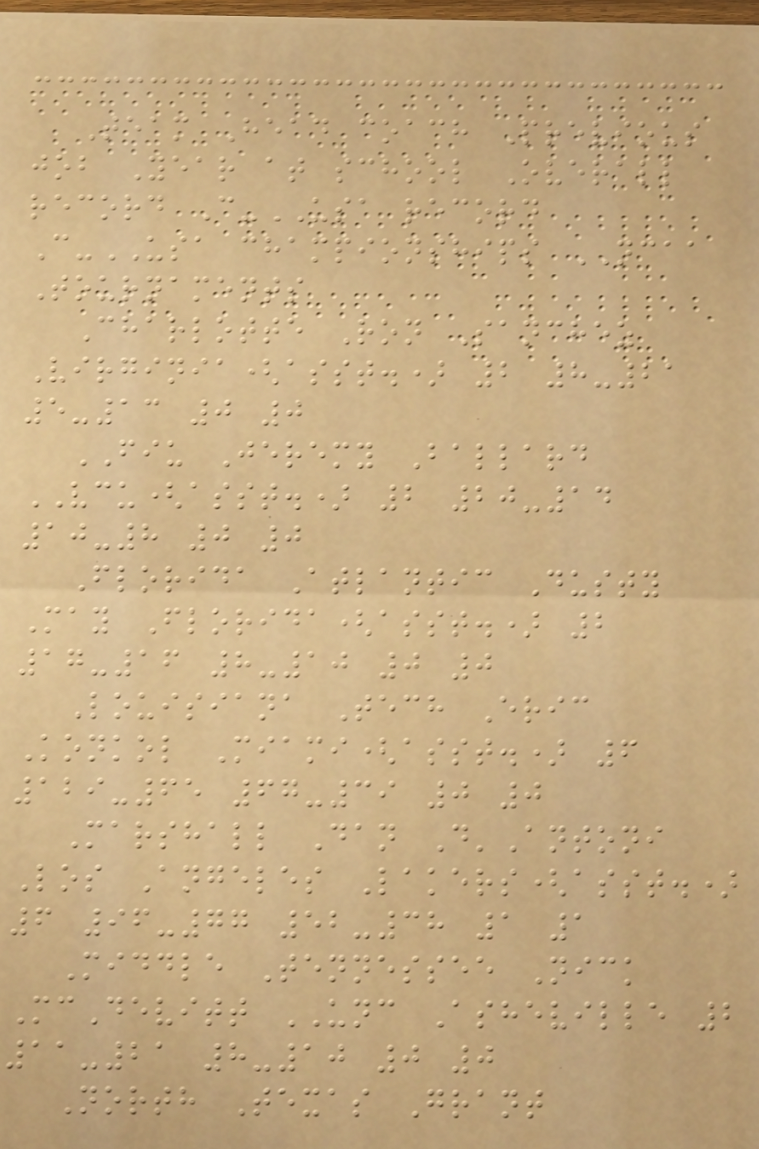Team Head coach Previous
job Year at school Overall
record C-USA record
C-USA championships NCAA
Tournaments
Charlotte Ron Sanchez
Virginia(asst.) 2 8-21
5-13 0 0
FIU Jeremy Ballard
VCU(asst.) 2 20-14
10-8 0 0
Florida Atlantic Dusty
May Florida(asst.) 2
17-16 8-10 0 0
Louisiana Tech Eric
Konkol Miami(asst.) 6
129-65 67-39 0 0
Marshall Dan D'Antoni
Los Angeles Lakers(asst.)
6 96-77 52-38 1 1
Middle Tennessee Nick
McDevitt UNC Asheville 2
11-21 8-10 0 0
North Texas Grant
